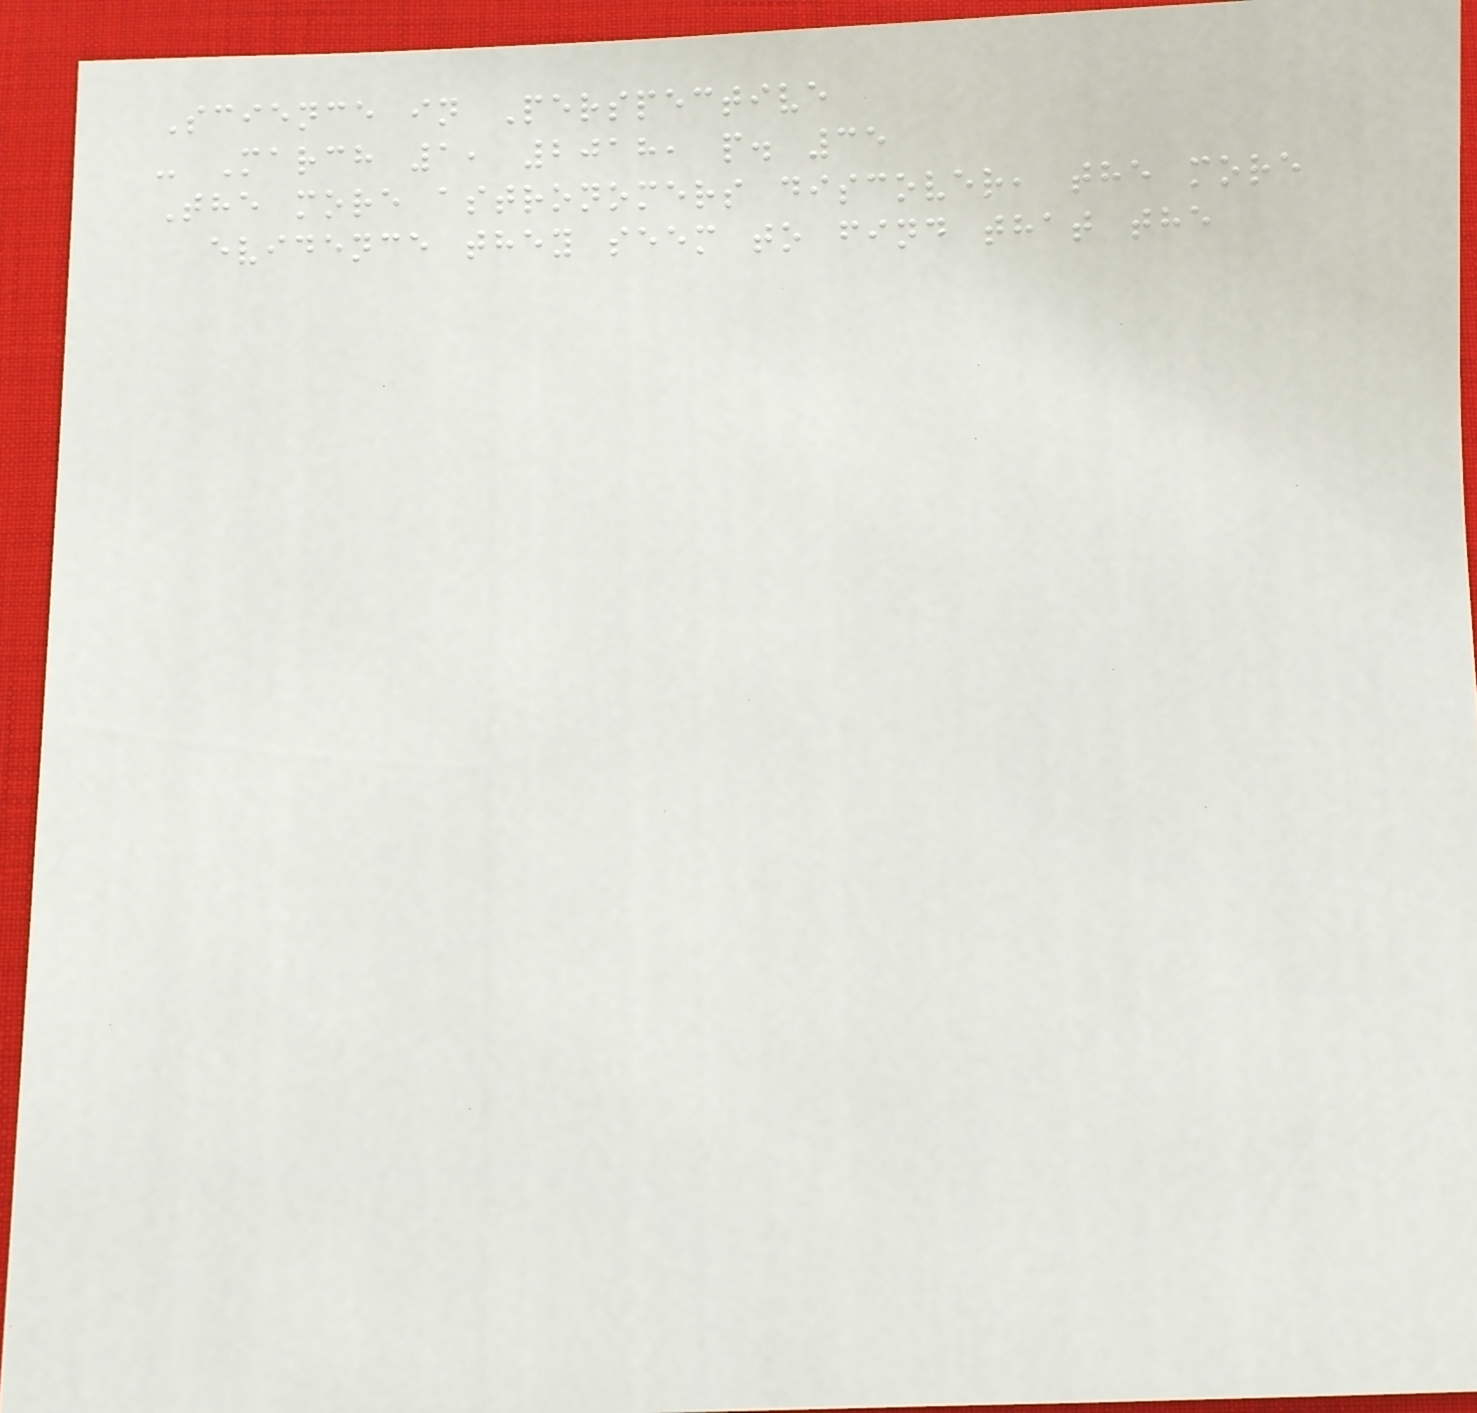Science in Perspective
- March 1, 2018, p. 35
The more astronomers discover, the more
evidence they seem to find that the
